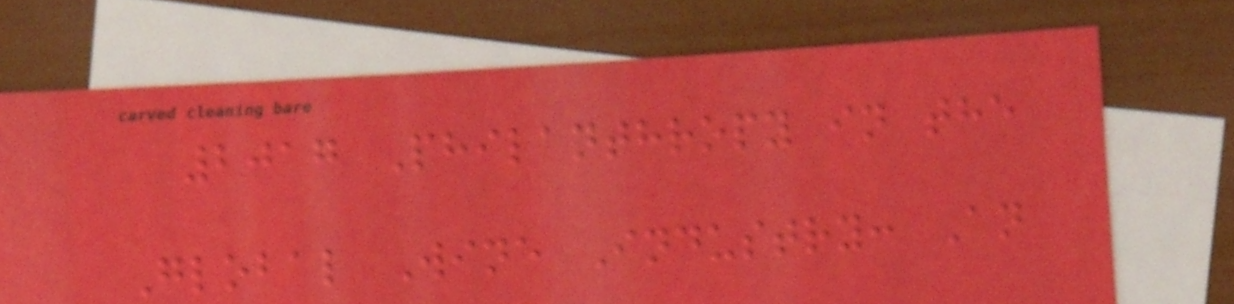2017 Philanthropy in the
Global Wine Industry: An
